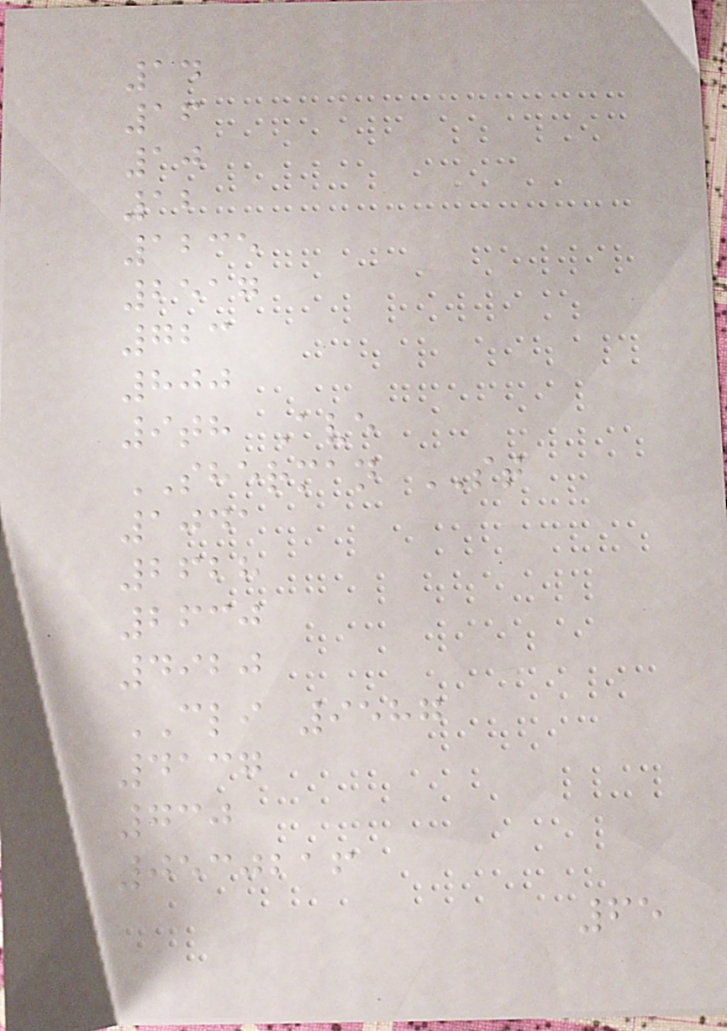14
16
10
12
1235
2517
723
800
9th Ave
SHERMAN ST
1041
2628
2630
4920
CLI 9587
4137
730
0530216
65
